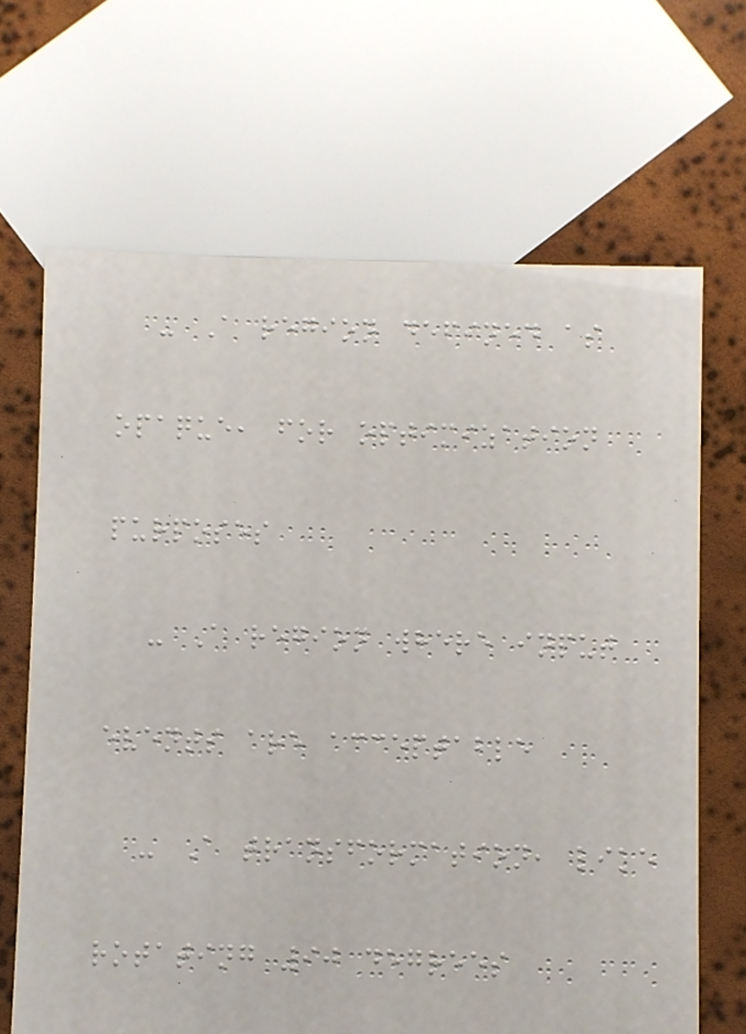- A region defined as
opaque, for optimization
purposes
- A region where input
events are acceptable
- A transformation, like
rotating 90 degrees
